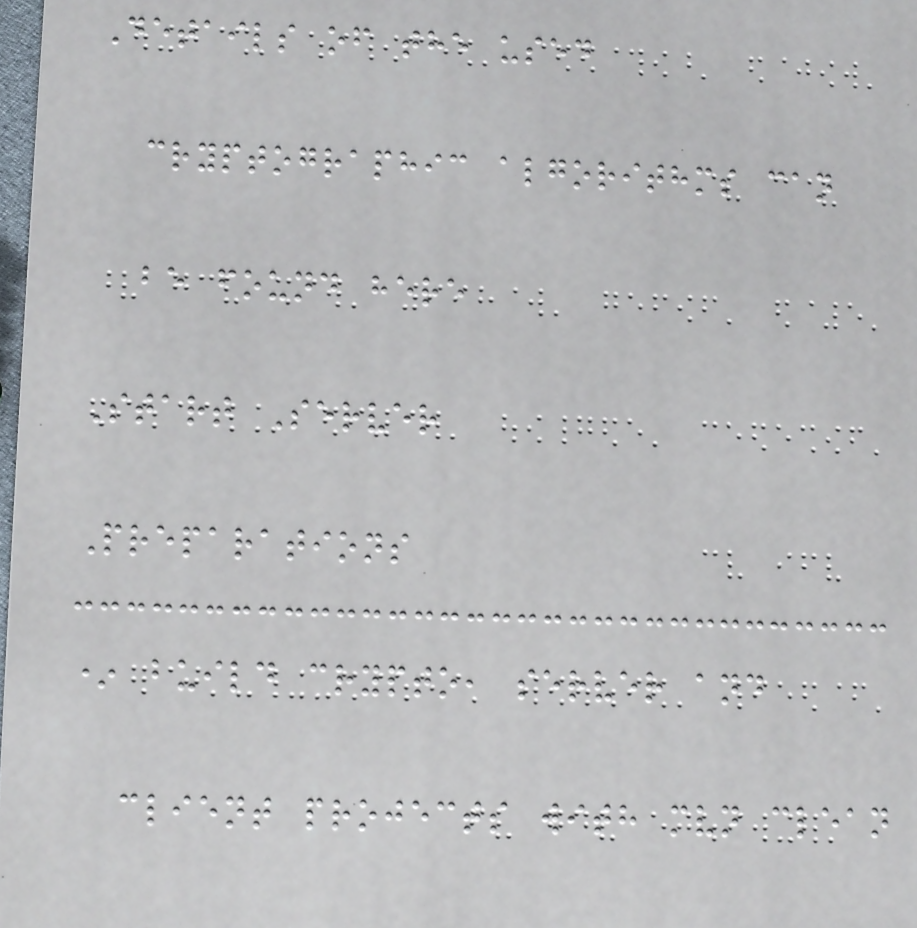Details of the used
cryptographic algorithms can
be found here
Start Server
Preparations
* build crypto, server and
client projects with mvn clean
